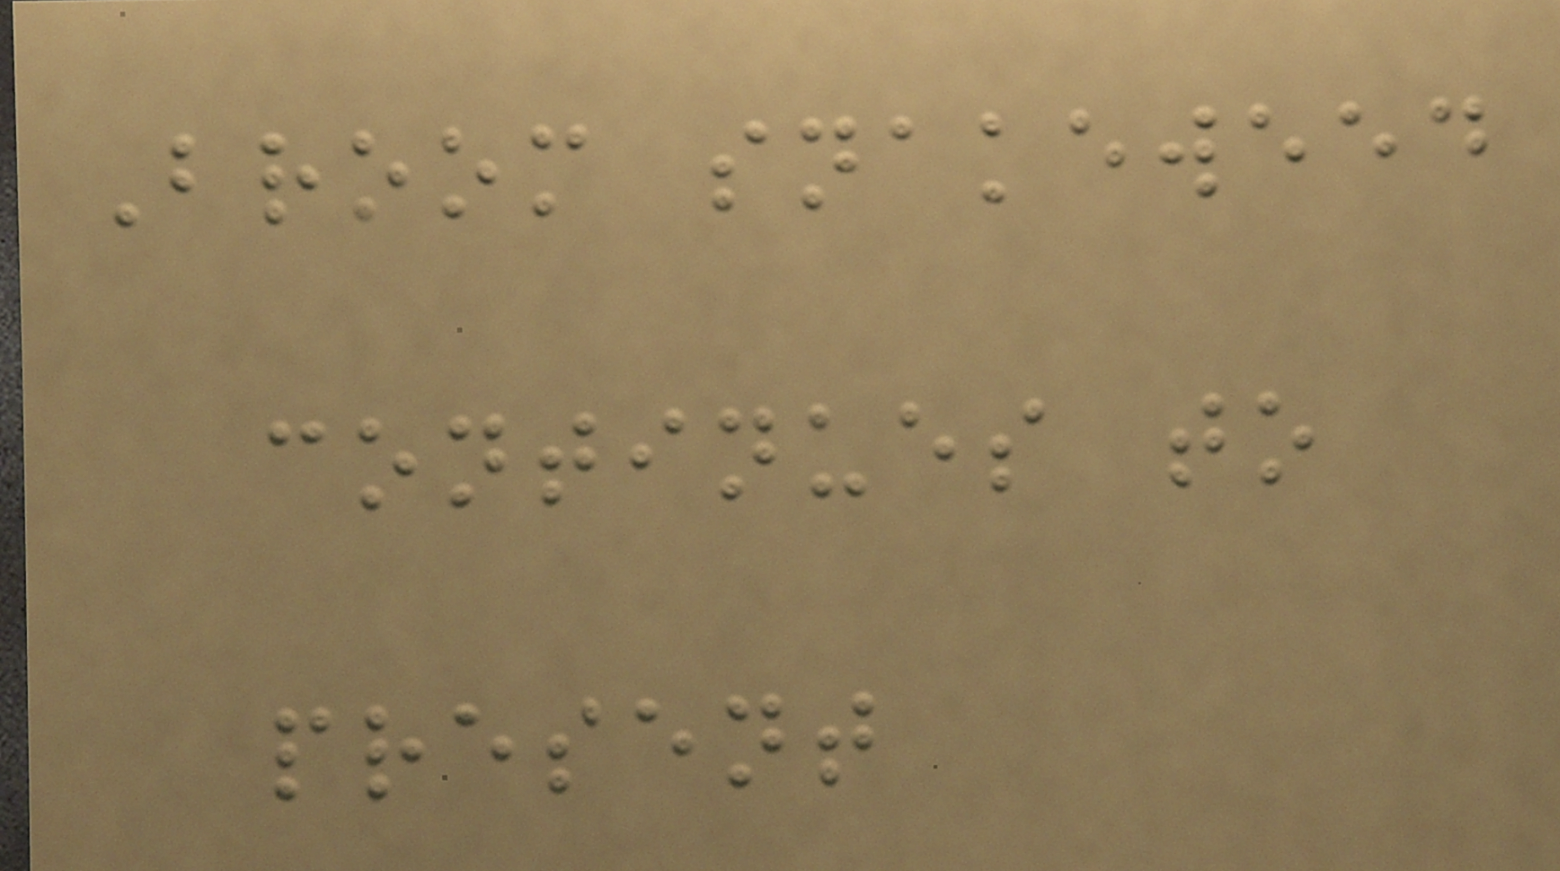Broom snakeweed
continues to
present
